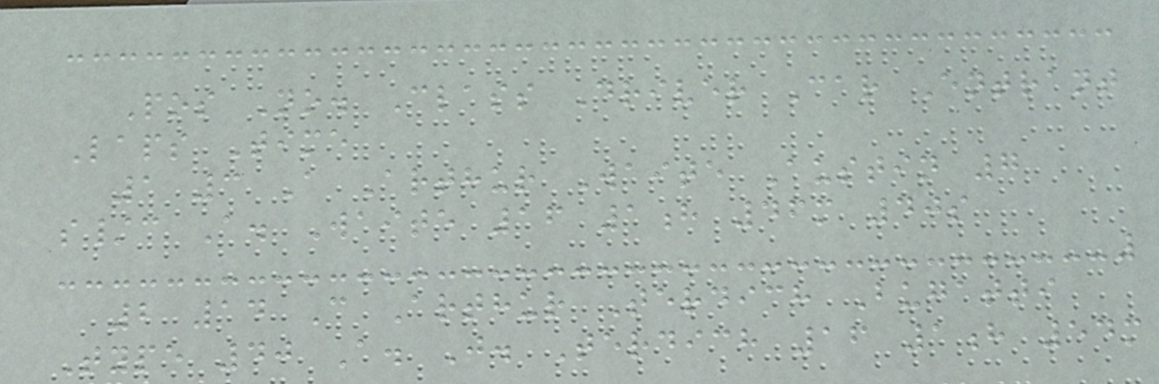Pos No. Class Driver Car Entrant
Laps Time
1 3 A Arthur Waite Austin 7
s/c A. Waite 16 1h 46m 40s
2 14 C Arthur Terdich Bugatti
Type 40 A. J. Terdich 16 1h 54m
